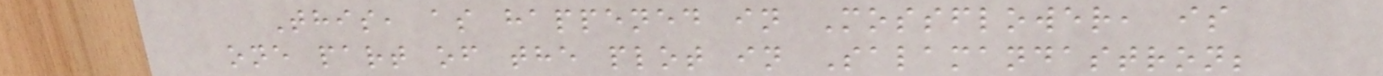This, as happened in Mossflower, is
one part of the plot in Salamandastron;
